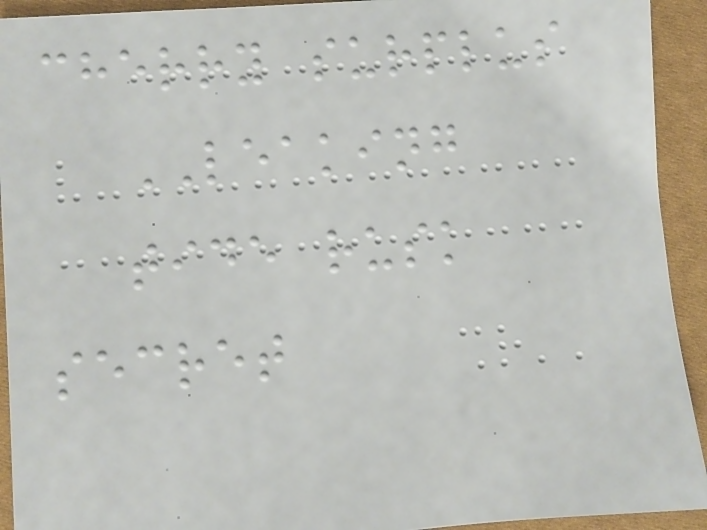cherry surplus
LEAKING
tide rusk
secret
